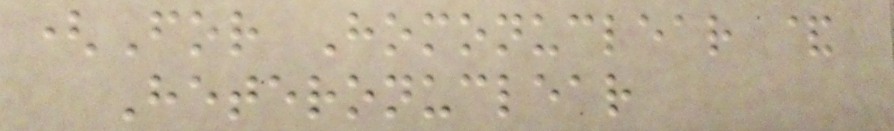(For Homonuclear &
Heteronuclear
